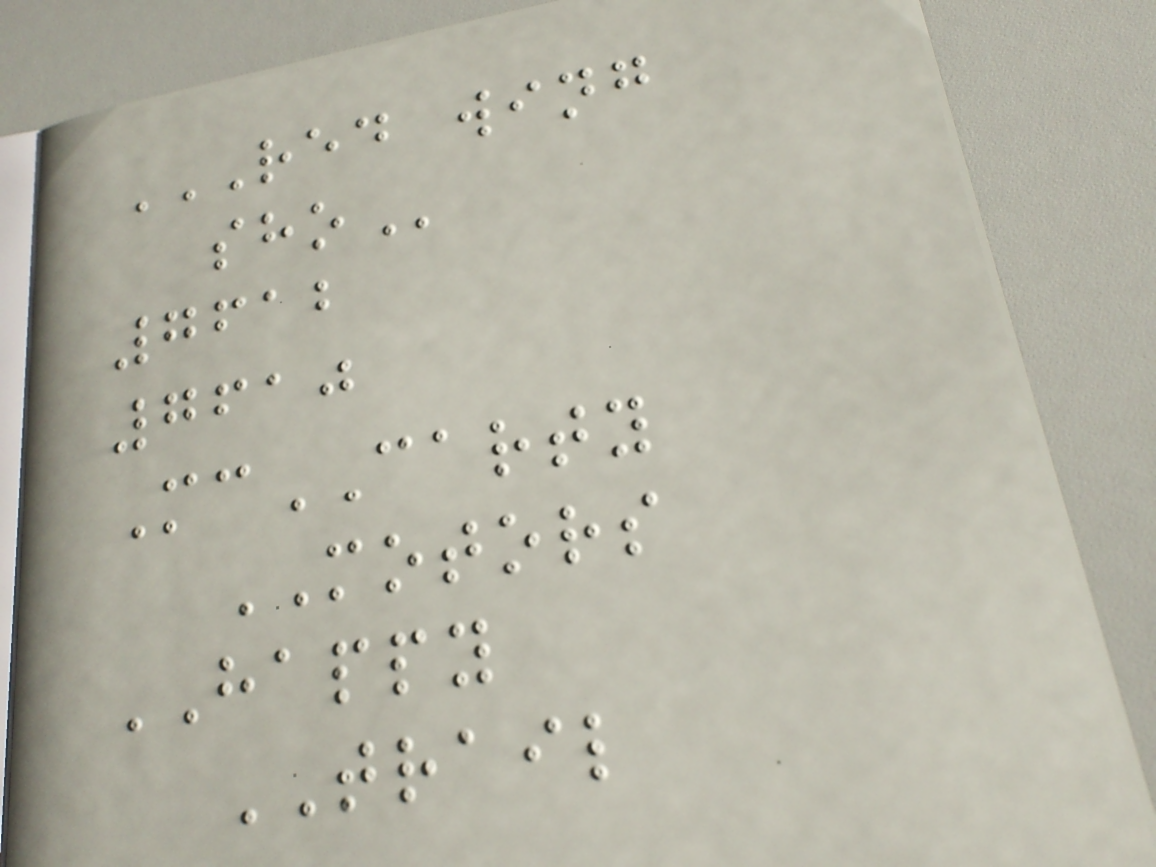RED WING
SHO
7612
7610
McCARTY
MOTORS
HAPPY
TRAIL
